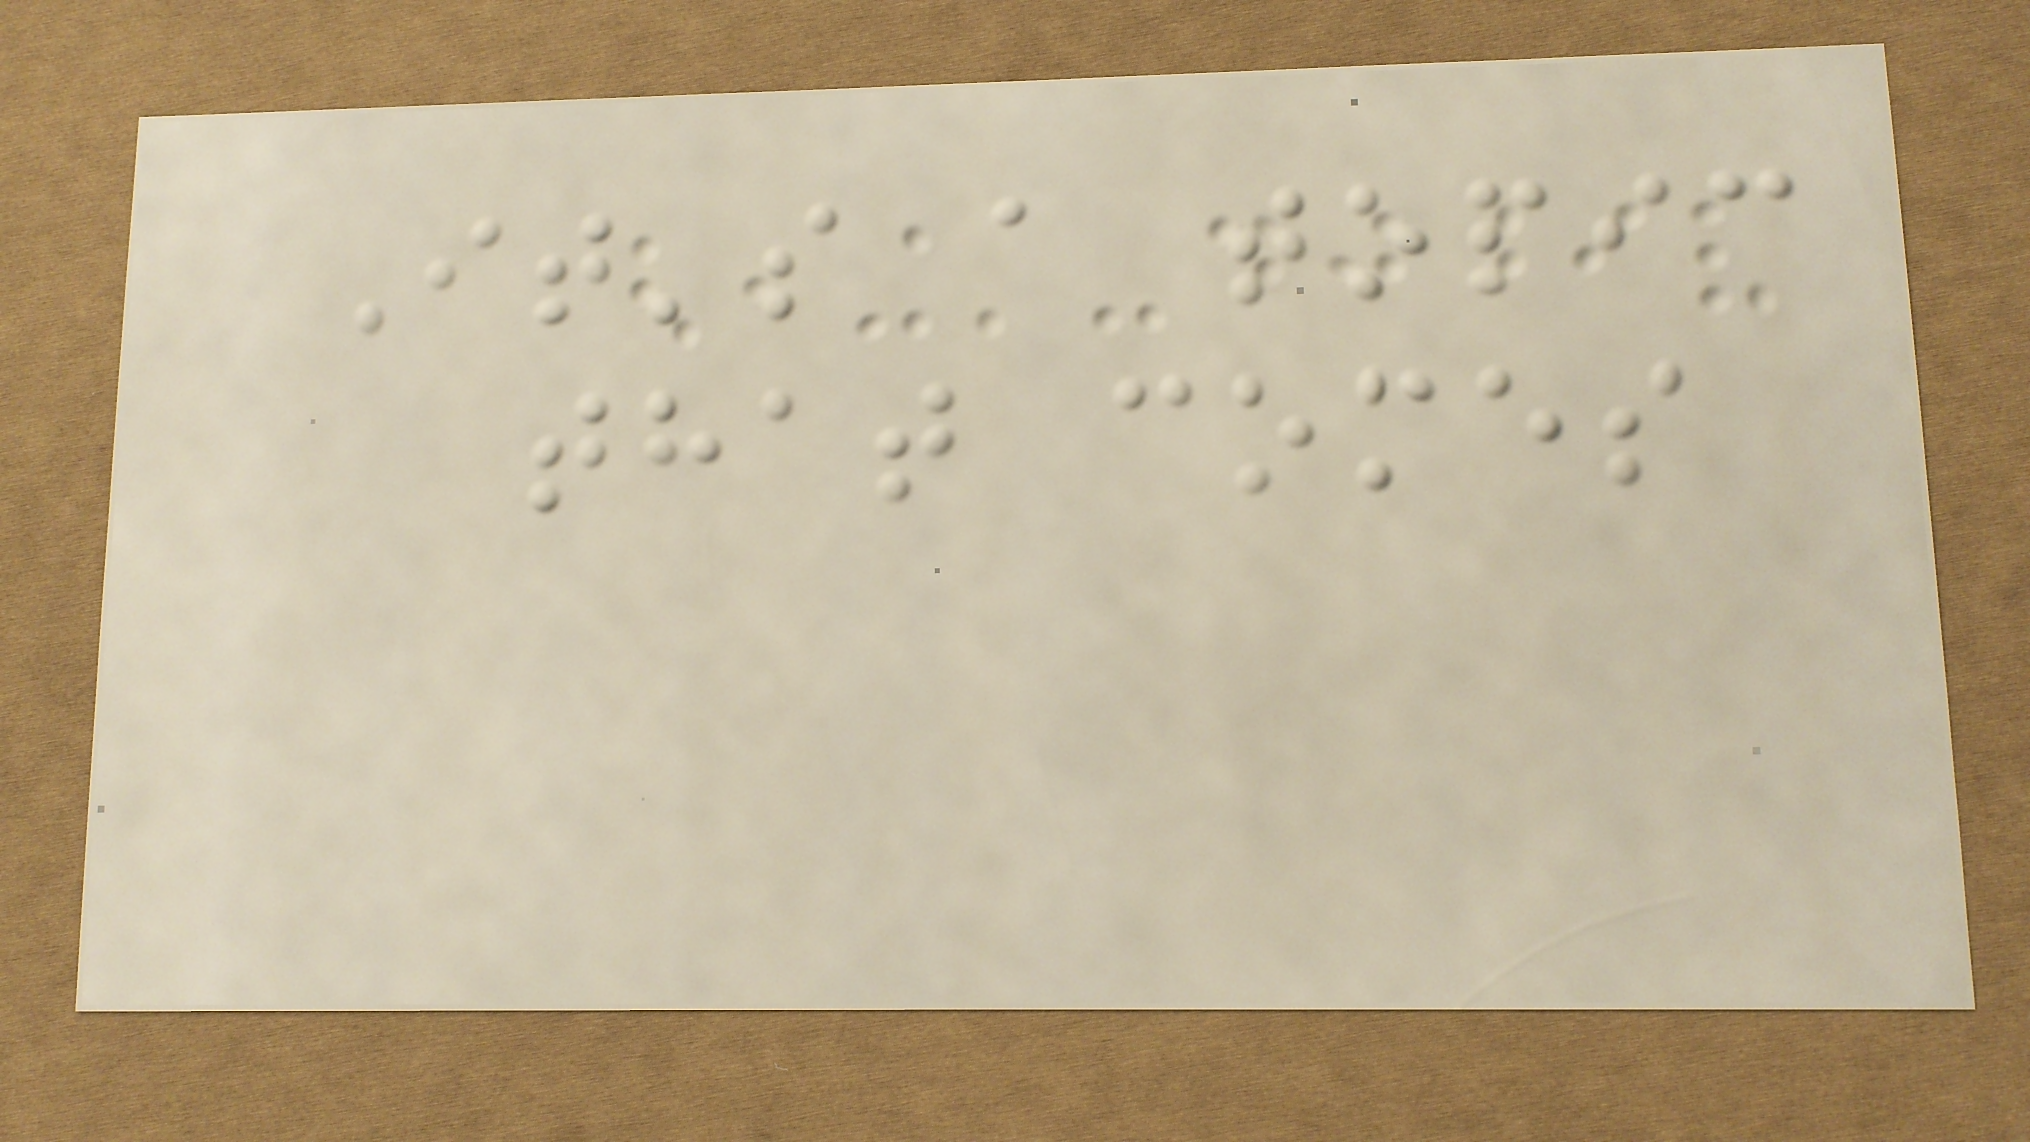It's a topic
that comes
